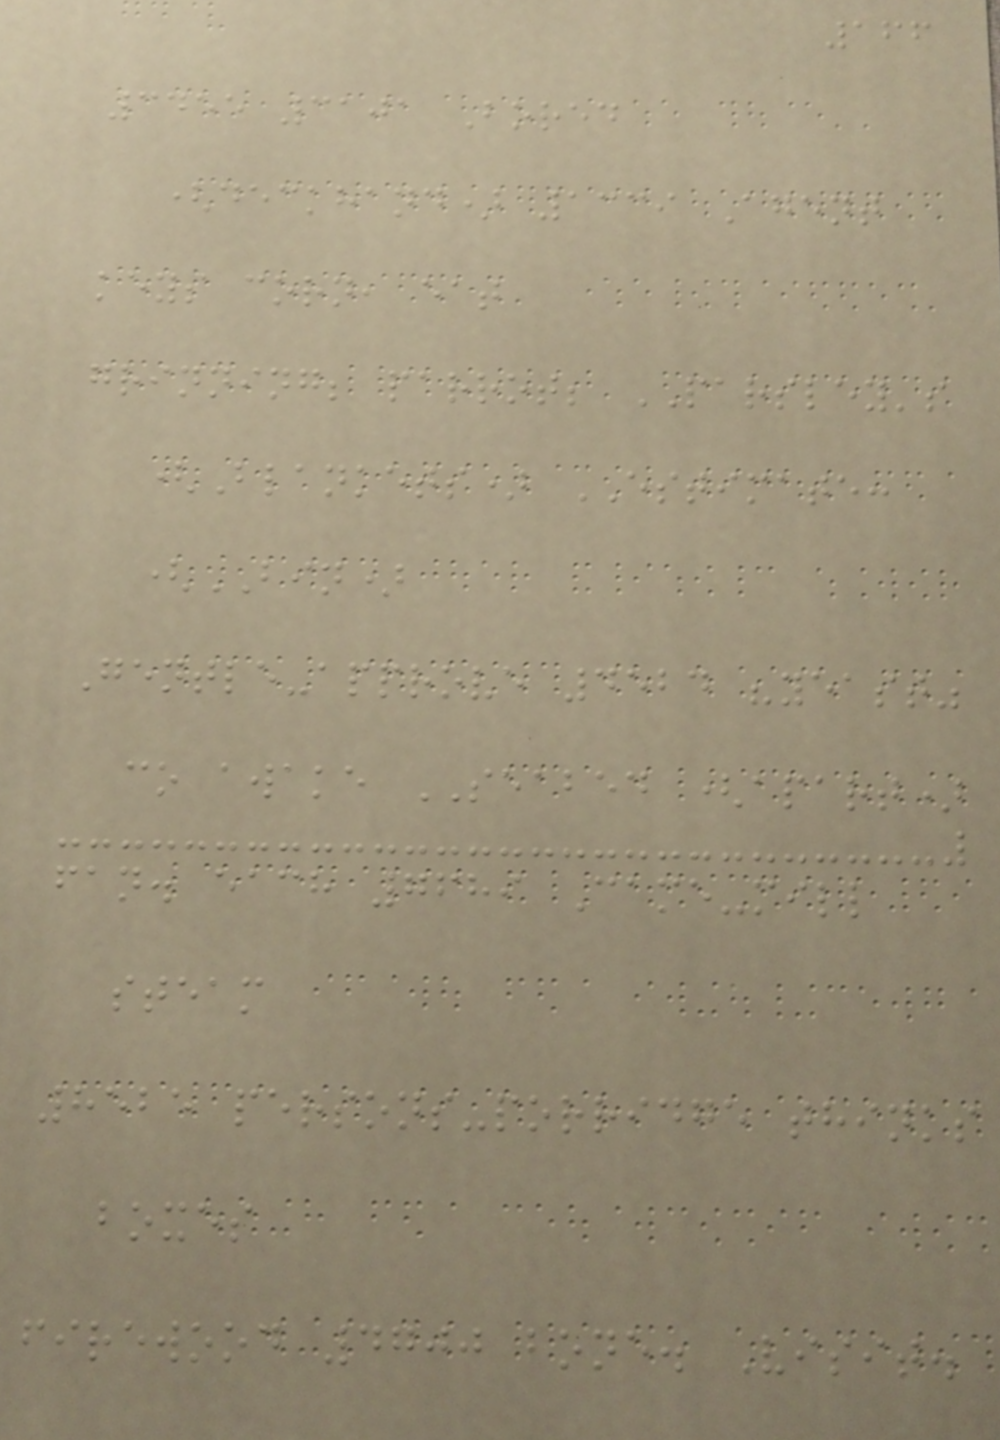166
3455 3101 Bored
(deckhand) 1339 Agent
keys corn, eat
grinning; parrot; PARSLEY's
(Blankets) ESTIMATE:
(BIN)
Gentle-approve 4524 "yeast"
co awake SEABED (apart)
fan. each 7689 Came-mill
steam
8525 persons-porridge thinks
boxes
firewood 4700 bone. Visit.
